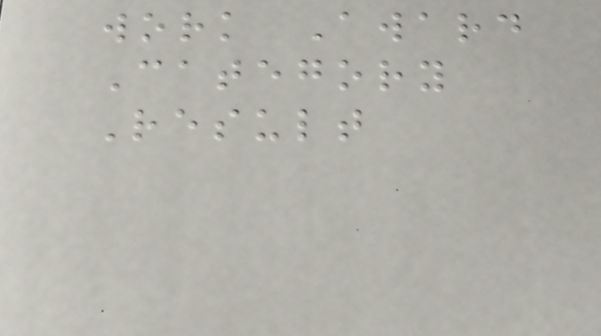work Award
Category
Result
